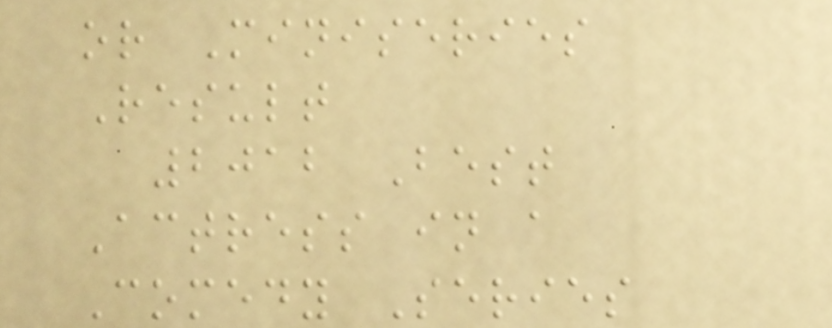or Miniseries
Result
2012 Best
Actress in a
Comedy Series
